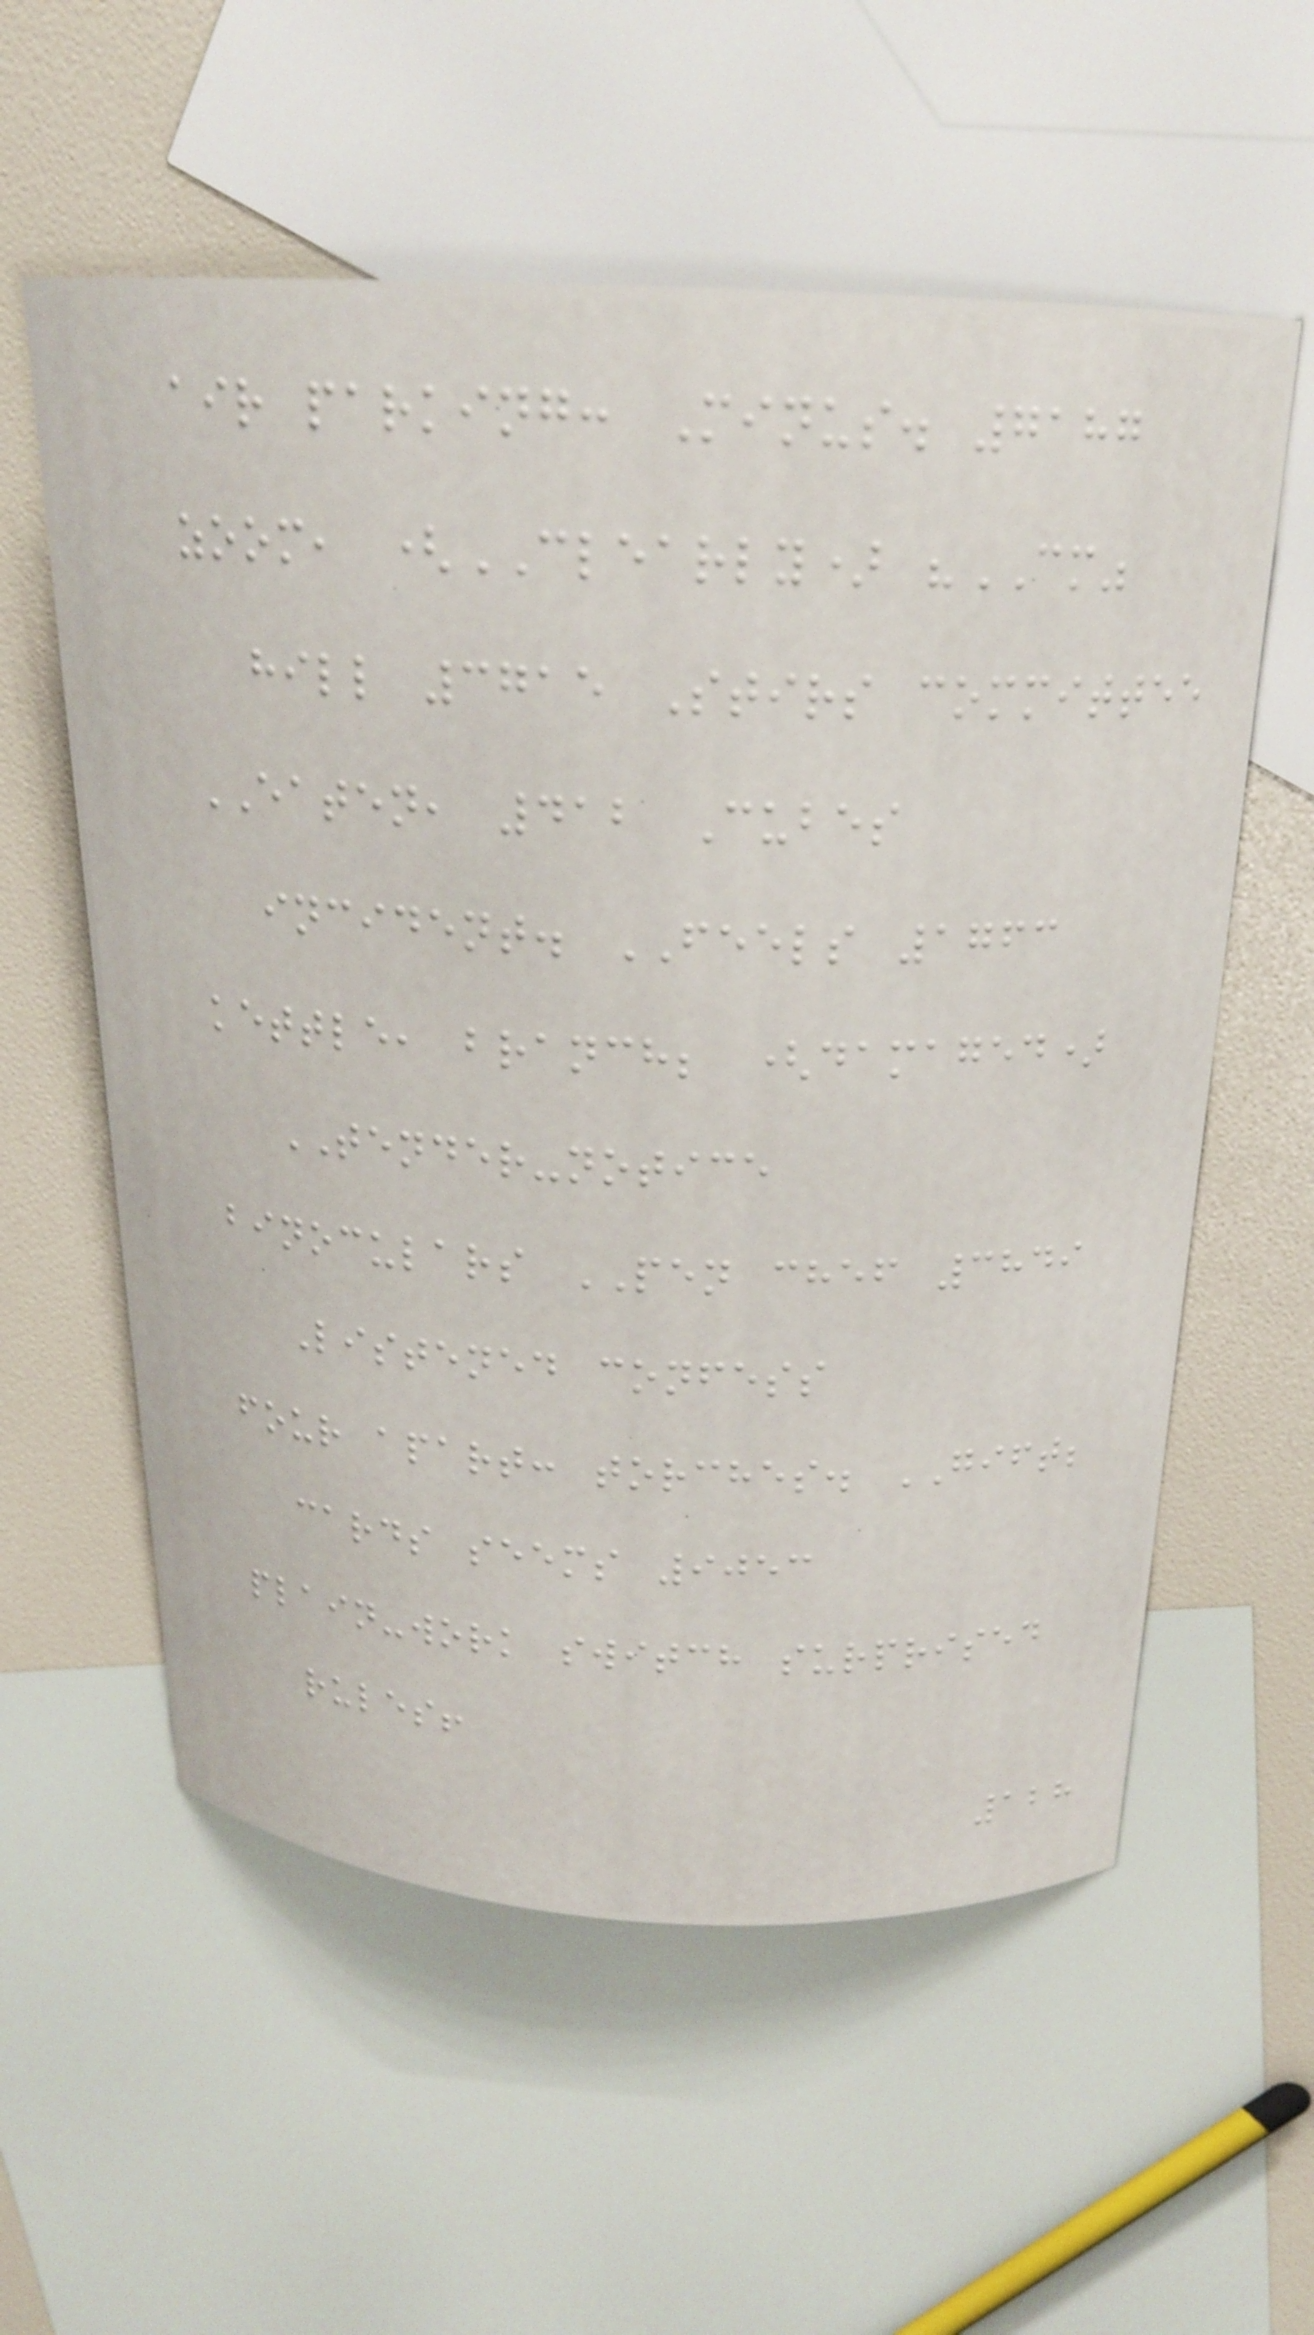air parking: Minus. 7187
zoom, (CLEARLY) "CM"
hill 3715 Stirs committee
EATEN, 412 Cubes
incident. FEELS 1763
kettle, branch; (damaged)
TENDER-notice
binoculars PEN chef 3849
Listened confess
four apart: torches. GIFT;
cards seems 9053
plain-work switch surprised
rules!
128
